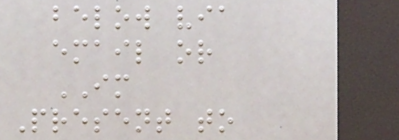below via
email or
IM
Present to
